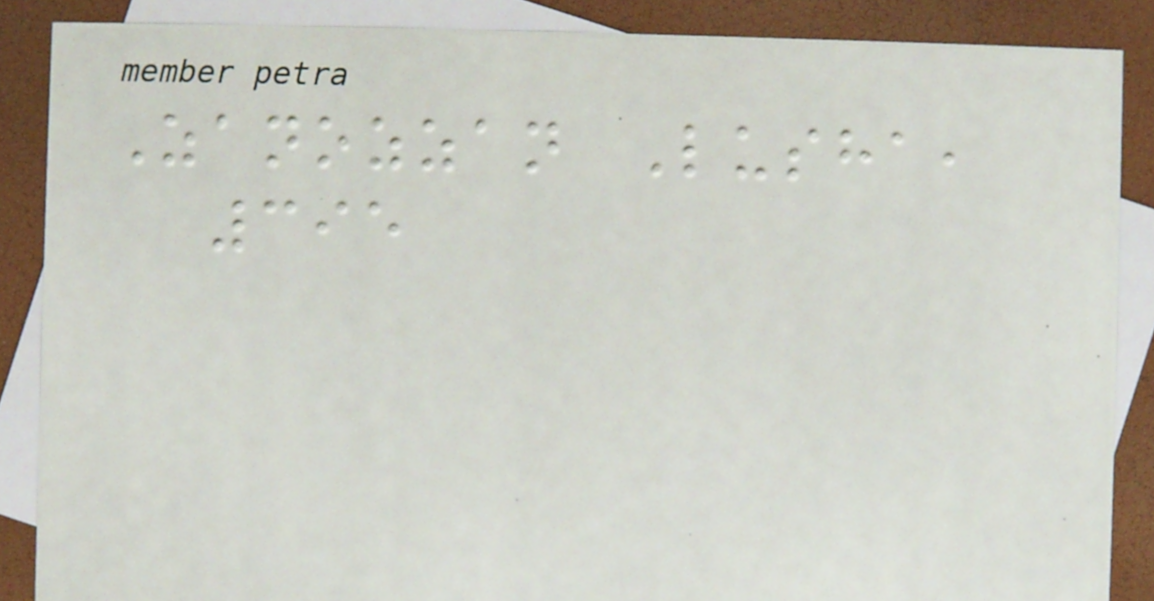Zanozzan Lusha,
395
